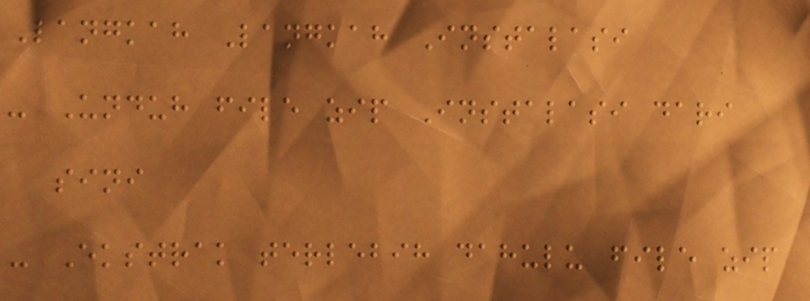Langkah Langkah Instalasi
- Unduh file zip Instalasi dari
sini
- Ekstrak terlebih dahulu file zip
